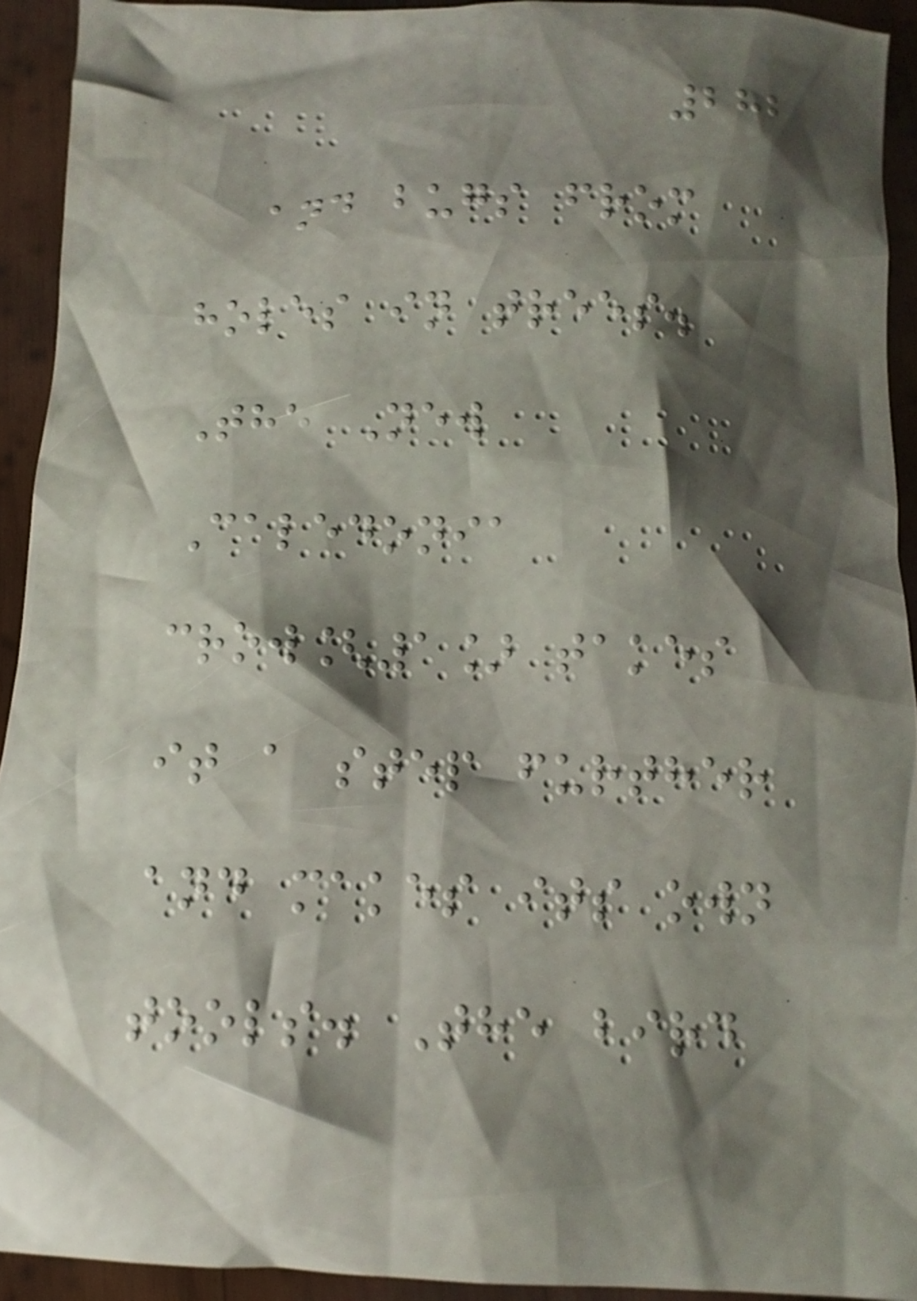282
and bugs from
holes in trees.
The New
Caledonia
crow[1] takes
it a step further
and makes its own
tools. The bird
